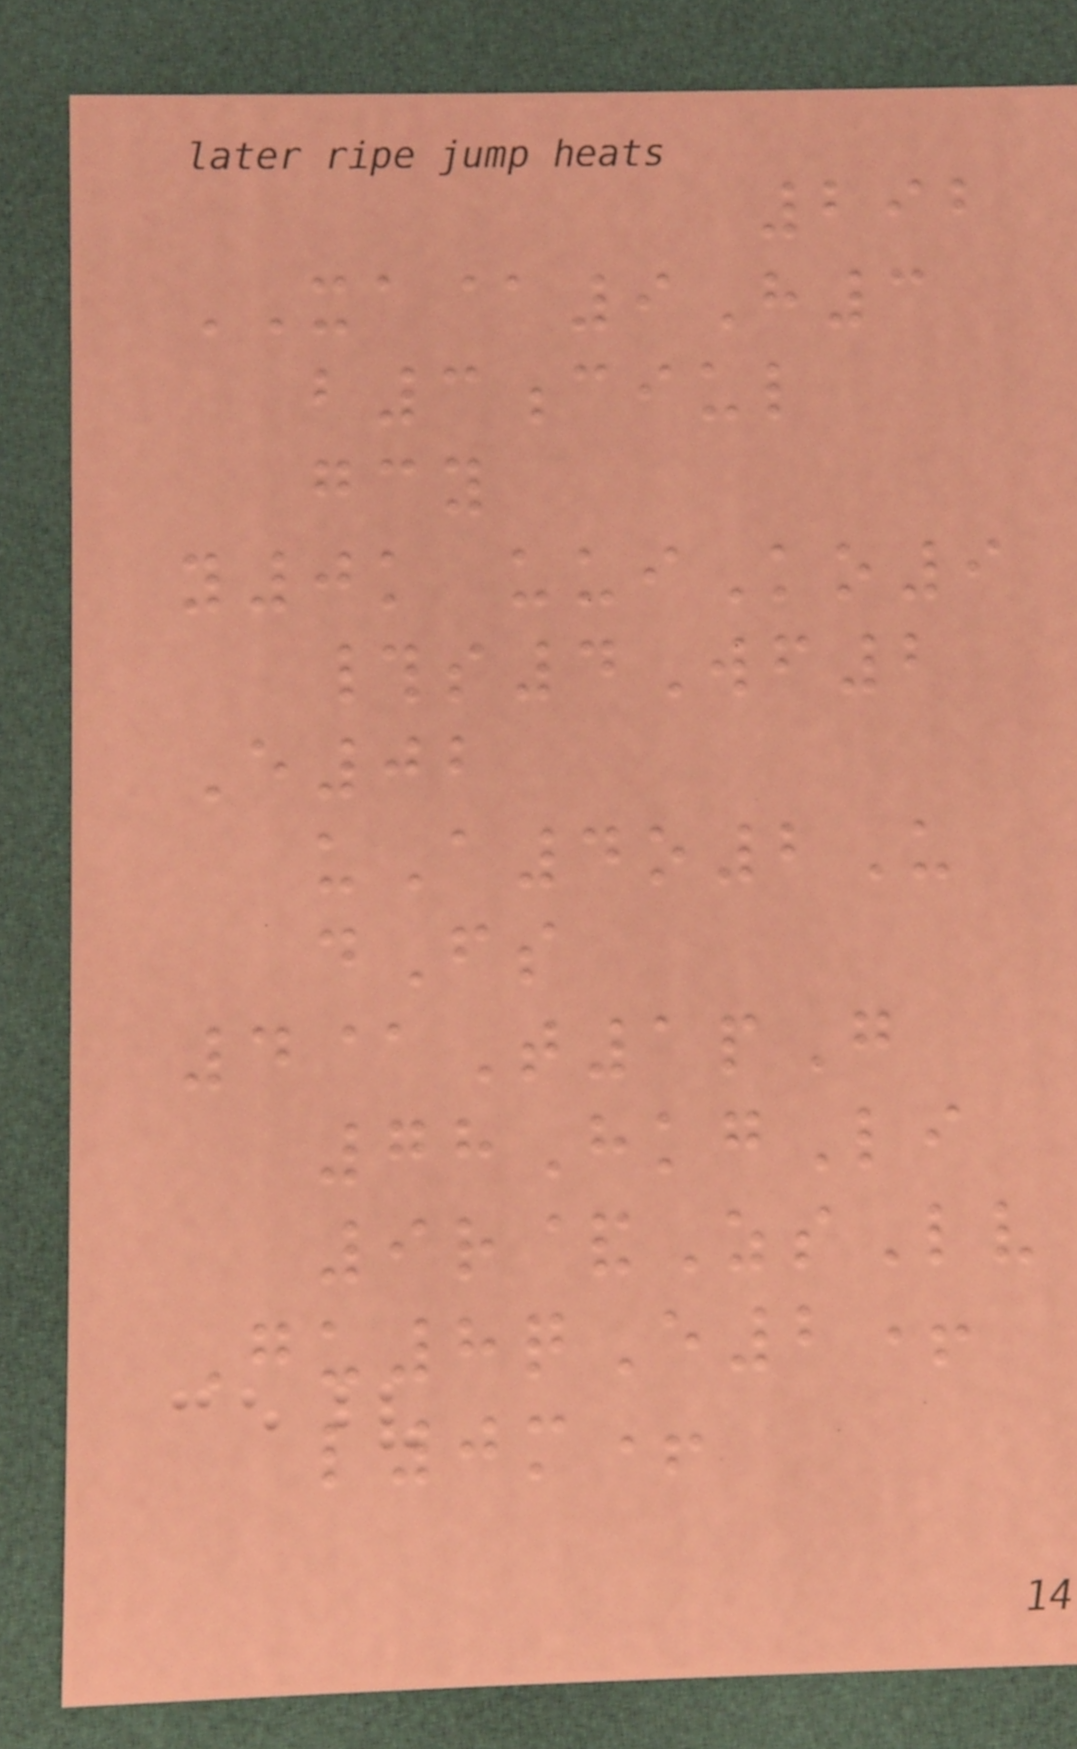292
XA@9H3
b3ciul
gcy
y0k uuiKo9
#s4Wf2
E02
uA4o2U
dFs
4@T1pG
78HkgLi
9r&ZsLv
Gu8qE2+
l0m+
